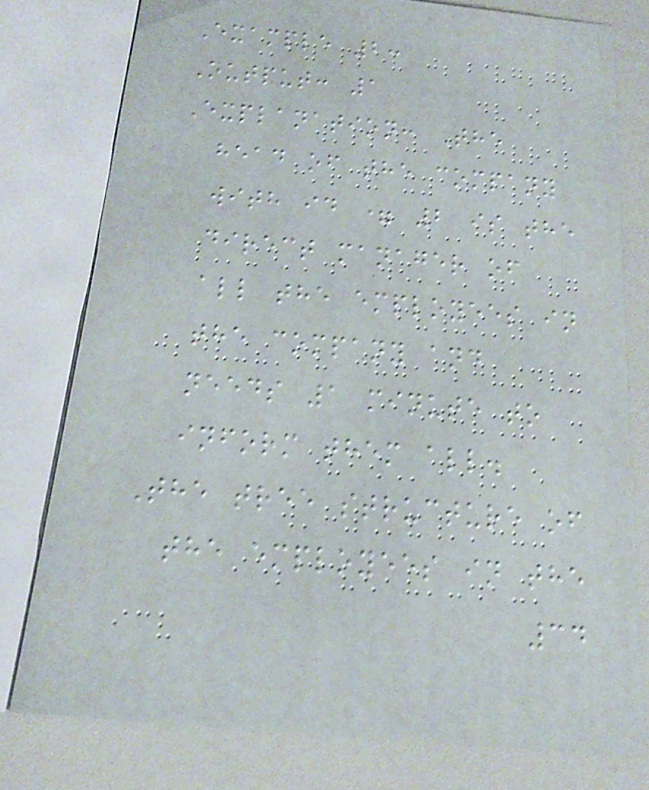Example 2:
Output: 1
Explanation: The
head of the company
with id = 2 is the
direct manager of
all the employees in
the company and
needs 1 minute to
inform them all.
The tree structure of
the employees in the
34
